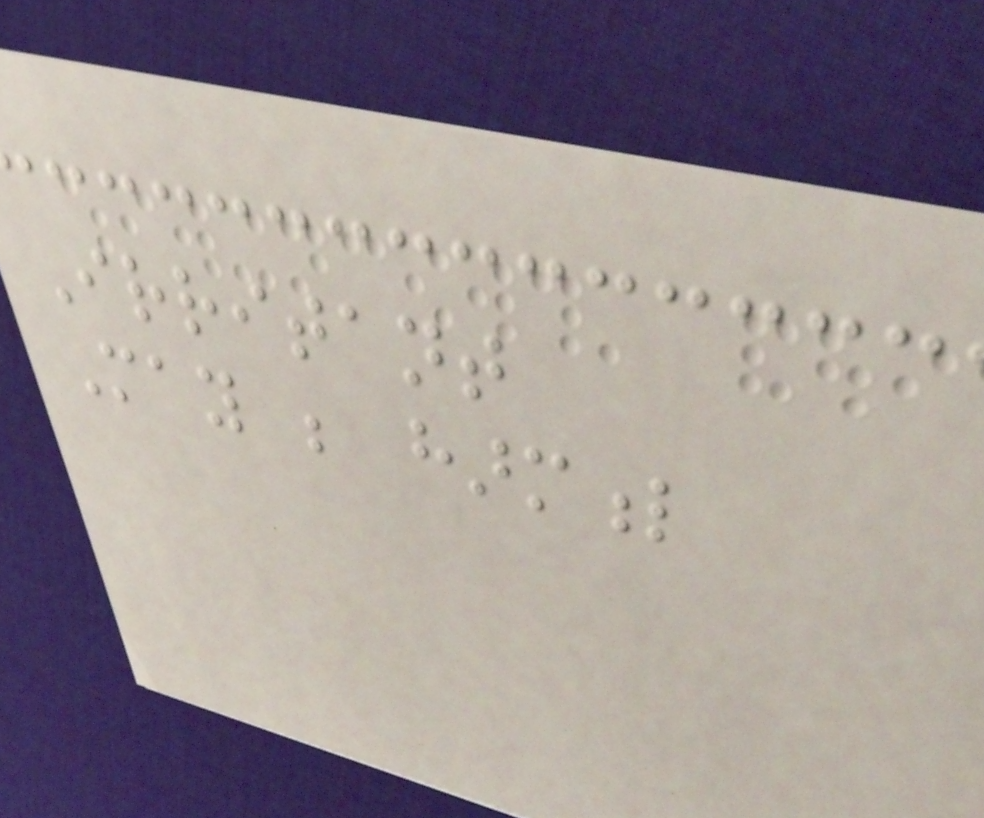Irritant
May be harmful
